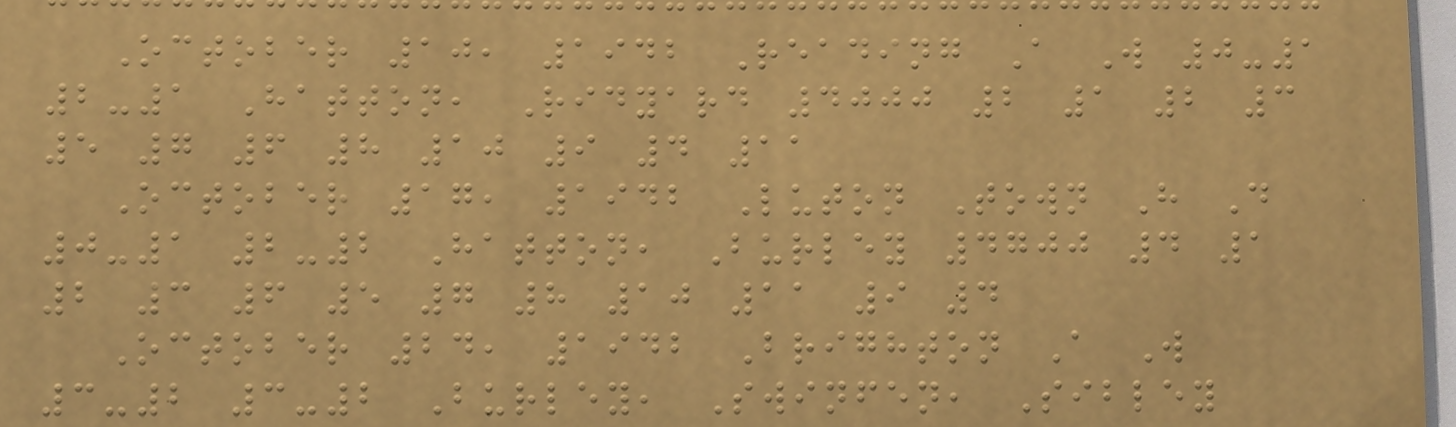October 10, 1942 Reading A W 0-1
2-1 Hatton, Ridyard 4000 2 1 2 3
5 7 6 8 10 9 4 11
October 17, 1942 Luton Town H D
0-1 2-2 Hatton, Burley 4700 4 1
2 3 6 5 7 8 10 11 9 4
October 24, 1942 Brighton A W
3-2 3-2 Burley, Swinfen, Sibley
